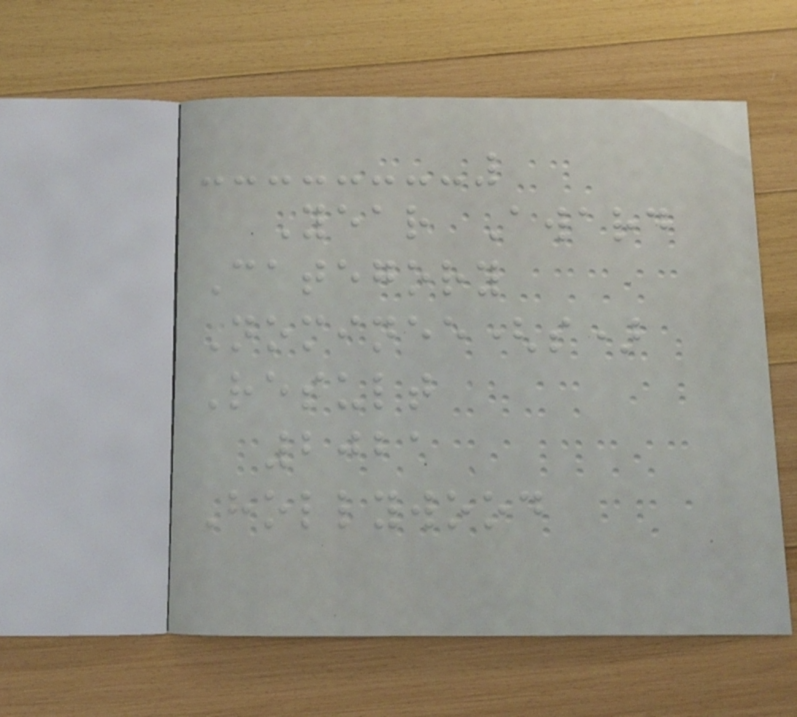Year Award
Category
Nominee(s)
Result
2021
Hollywood
